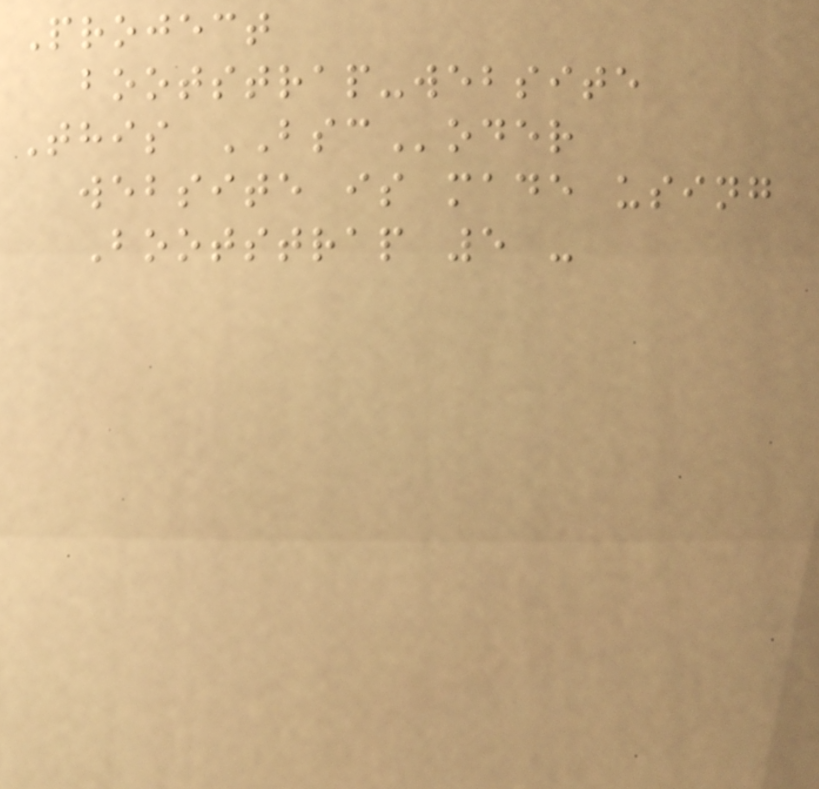Project
bootstrap-website
This BSCoder
website is made using
Bootstrap 5 -
